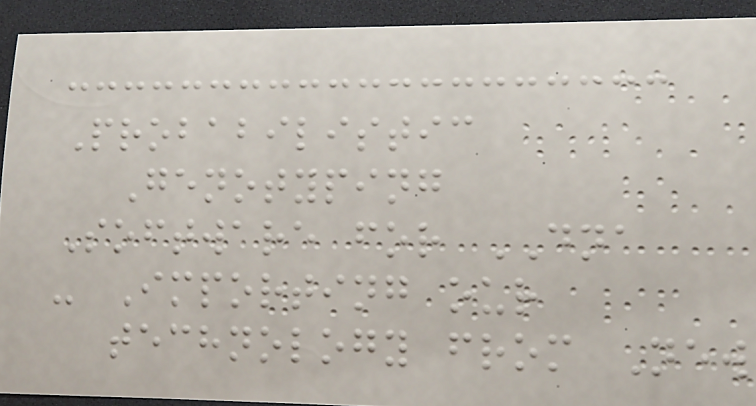Probabilistic
Genotyping
Software for DNA
- Importing our
technology from New
